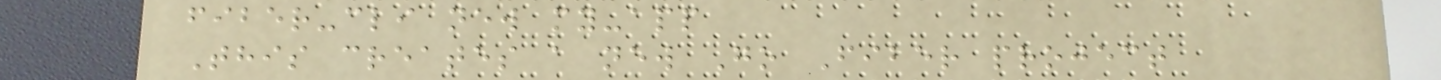fiber-cli new my-app
This creates a new Go Fiber project
